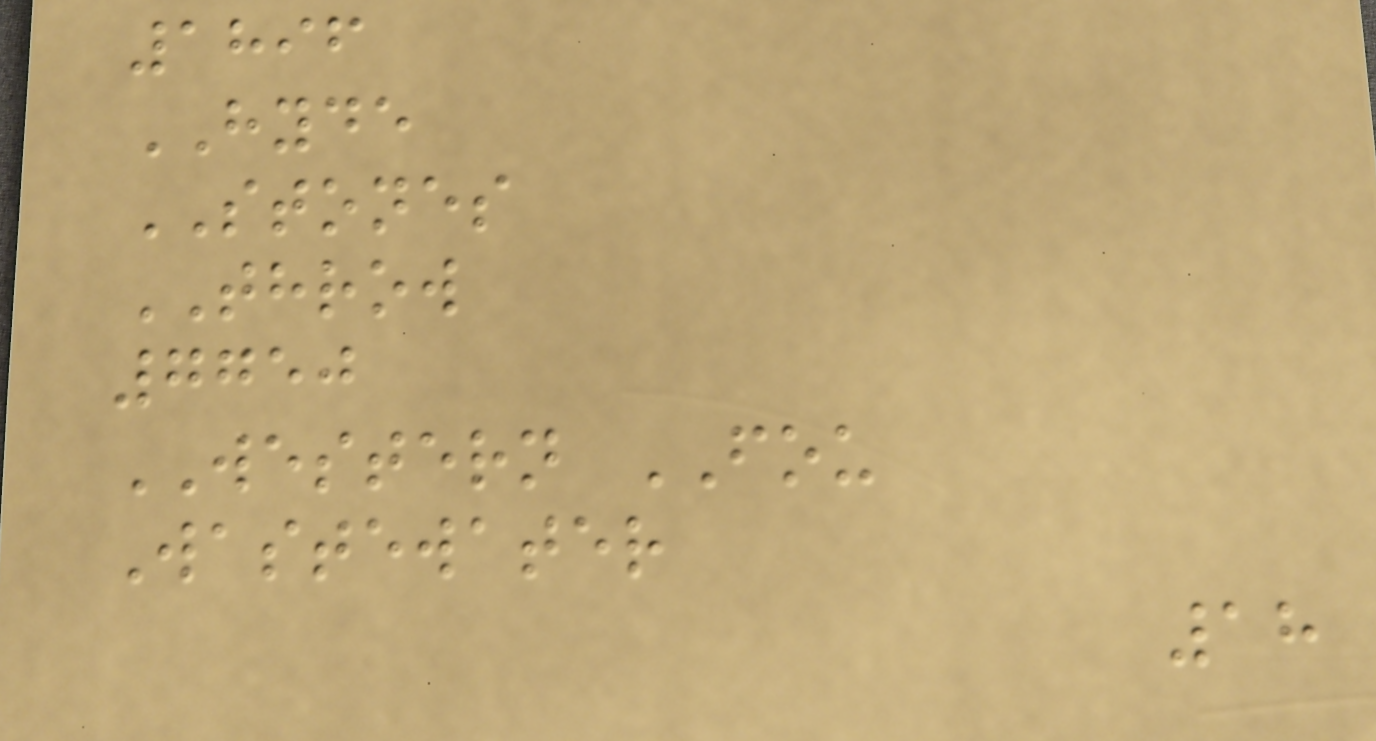1896
HYDE
STONES
THROW
7750
WESTERN FOU
Wastewater
18
